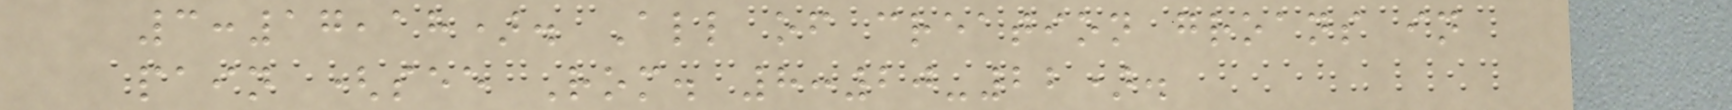3:17,18). All of creation groans in
pain (see Rom. 8:20-22).
